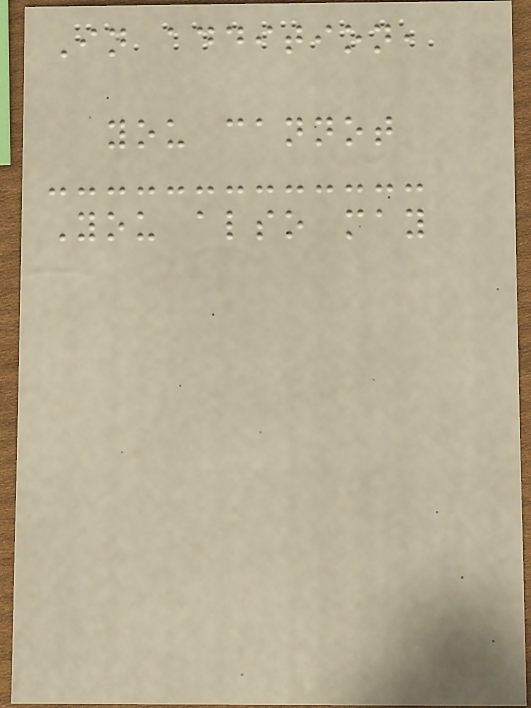In addition,
you cannot
You also may
